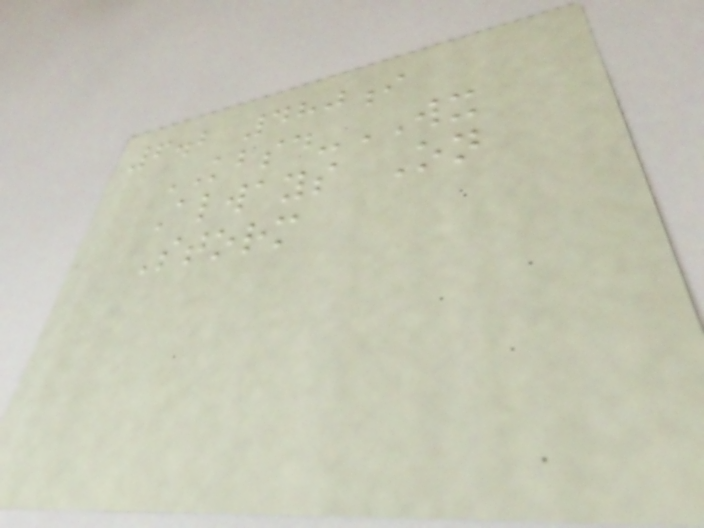6.2 480i
KBSD-WX
Always On
Storm
